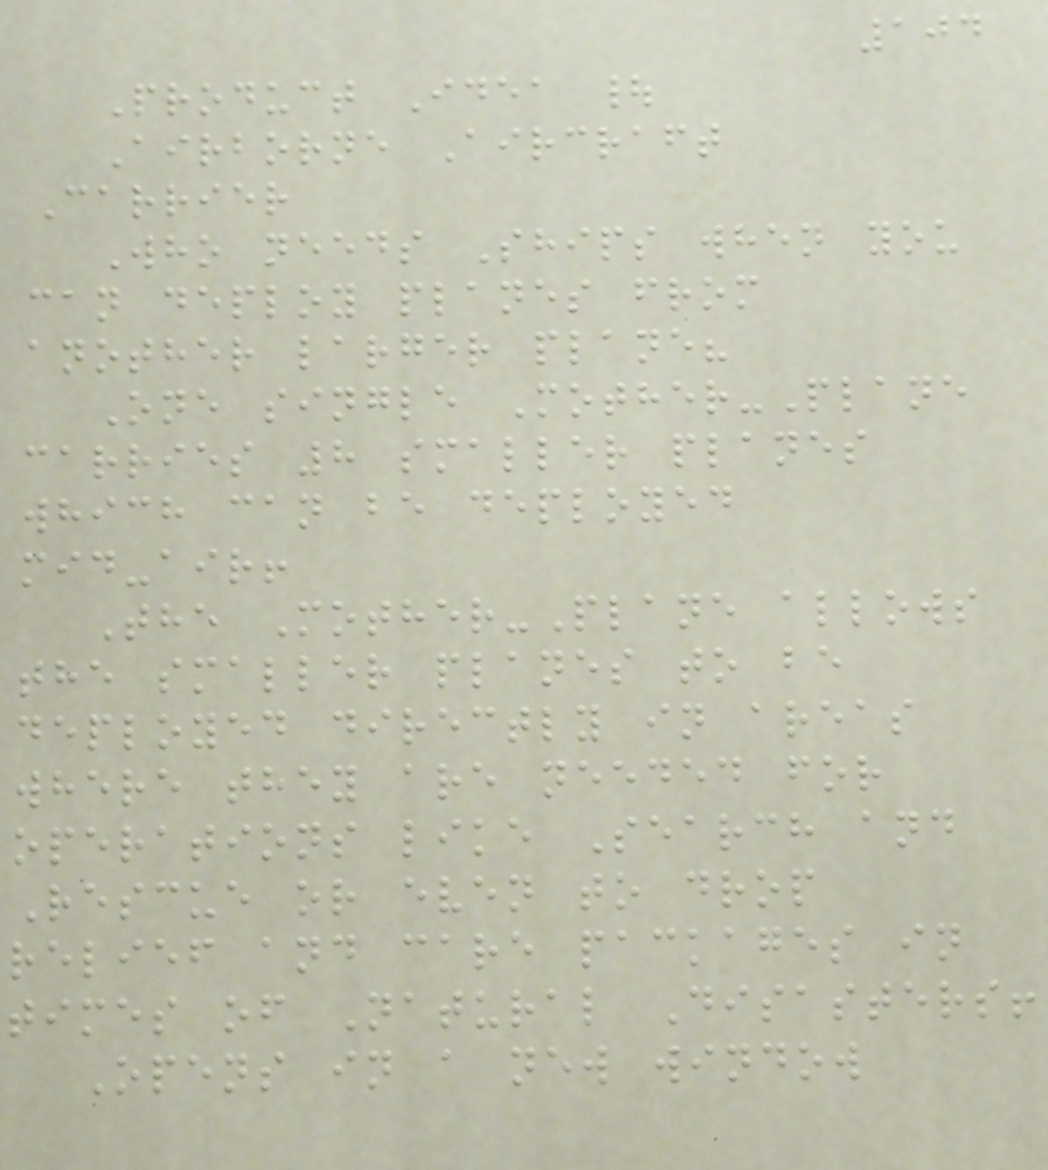104
Product Idea |
Airborne Aircraft
Carrier
Who needs Ships when you
can deploy planes from
another larger plane?
One single Mother-Plane
carries 8 smaller planes
which can be deployed
mid-air!
The Mother-Plane allows
the smaller planes to be
deployed directly in areas
where they are needed for
operations like Search and
Rescue or even to drop
relief and care packages in
times of Natural Disasters!
Opens in a new window
